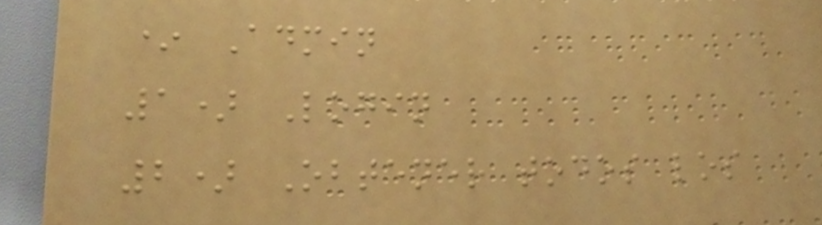* Admin
1) Login
2) Obtener todos los
